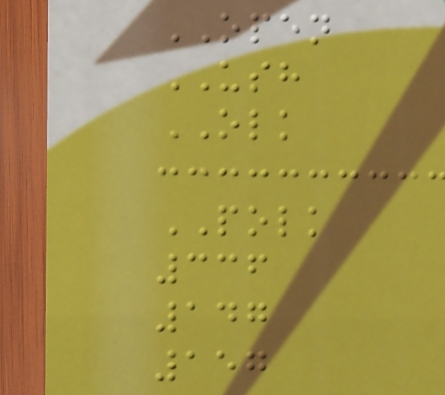OPEN
USH
OLK
POLK
336
147
157
